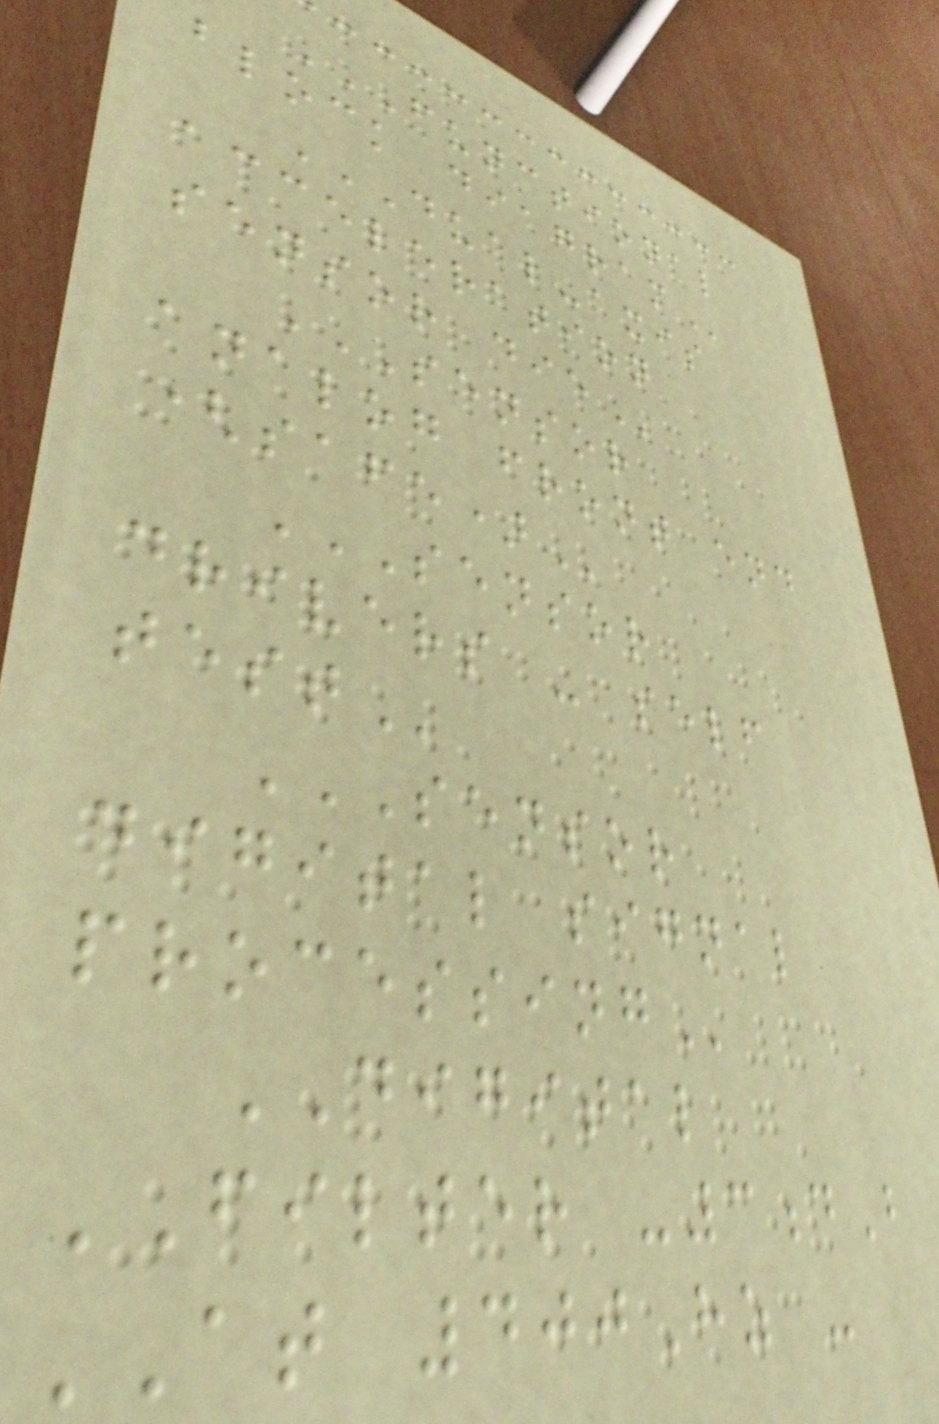FUNCTIONAL
BLOCK DIAGRAM
DUAL-AXIS
ACCELERATION
SENSOR DIE
SENSOR
ANALOG FRONT END
(SAFE)
SENSOR
DRIVERS - SELF
TEST
SENSOR
DIGITAL SIGNAL
PROCESSING
DIGITAL
FILTER -3dB
AT 400Hz -
